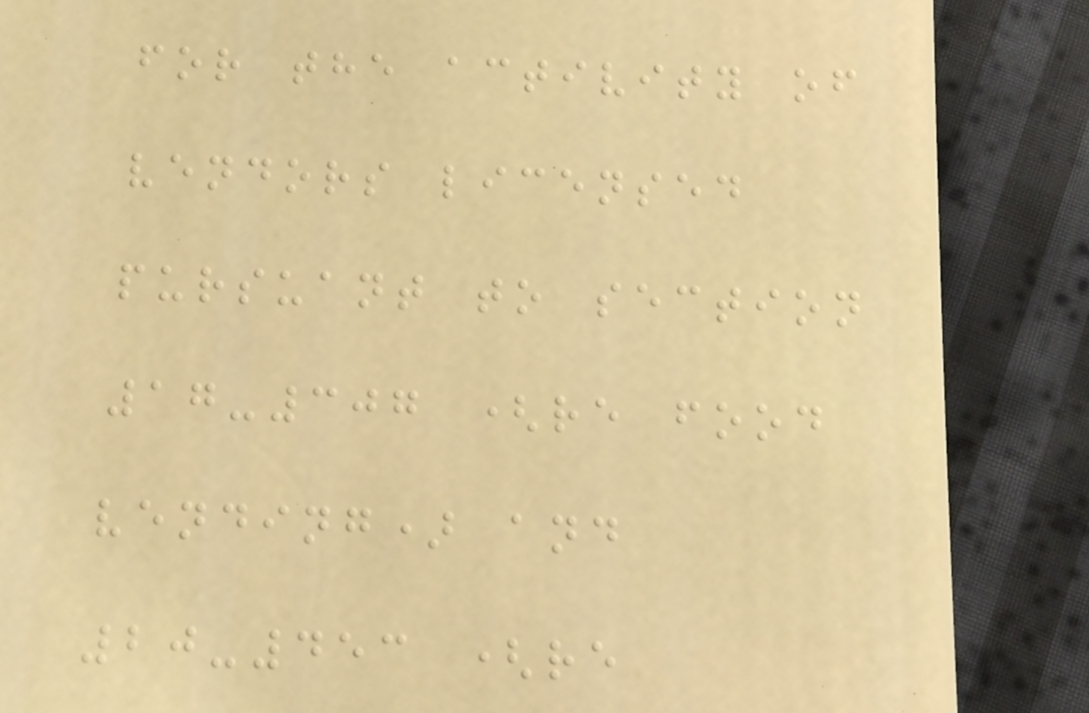for the activity of
vendors licensed
pursuant to section
17-307 (re food
vending) and
20-453 (re
